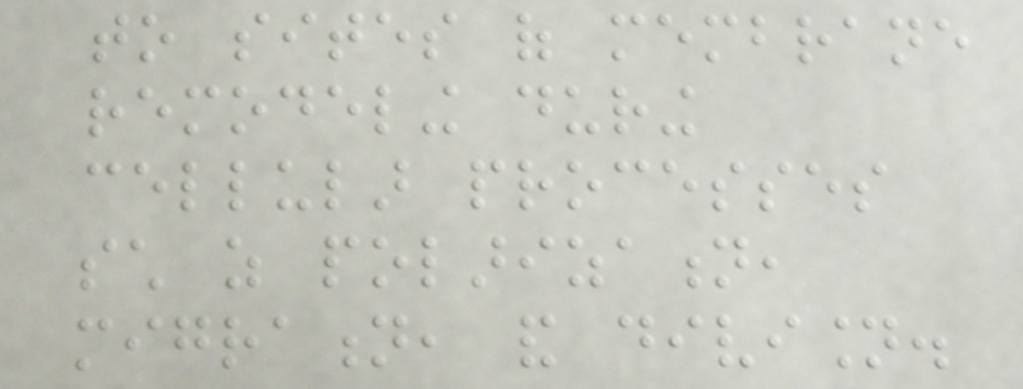to sites of membrane
remodeling during
cellular processes
such as polarization,
migration, and division.
